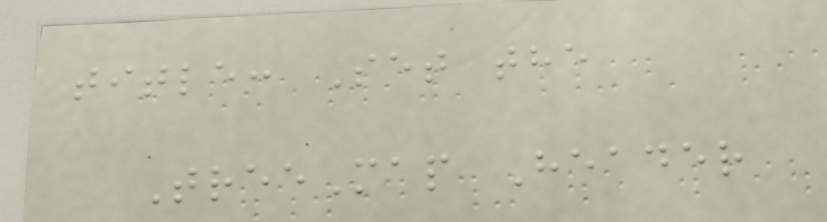title: Set the
TreeMap Header
